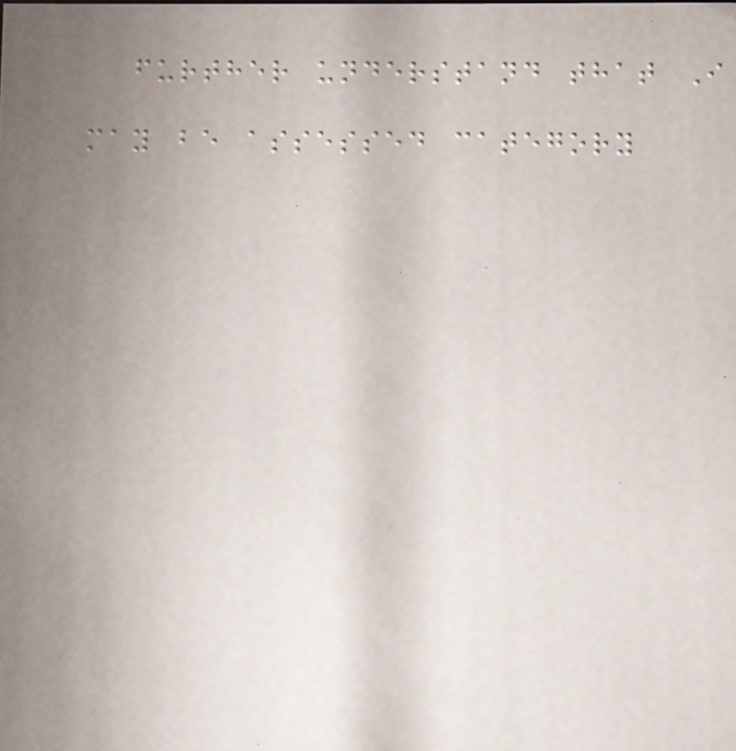further understand that I
may be assessed category
